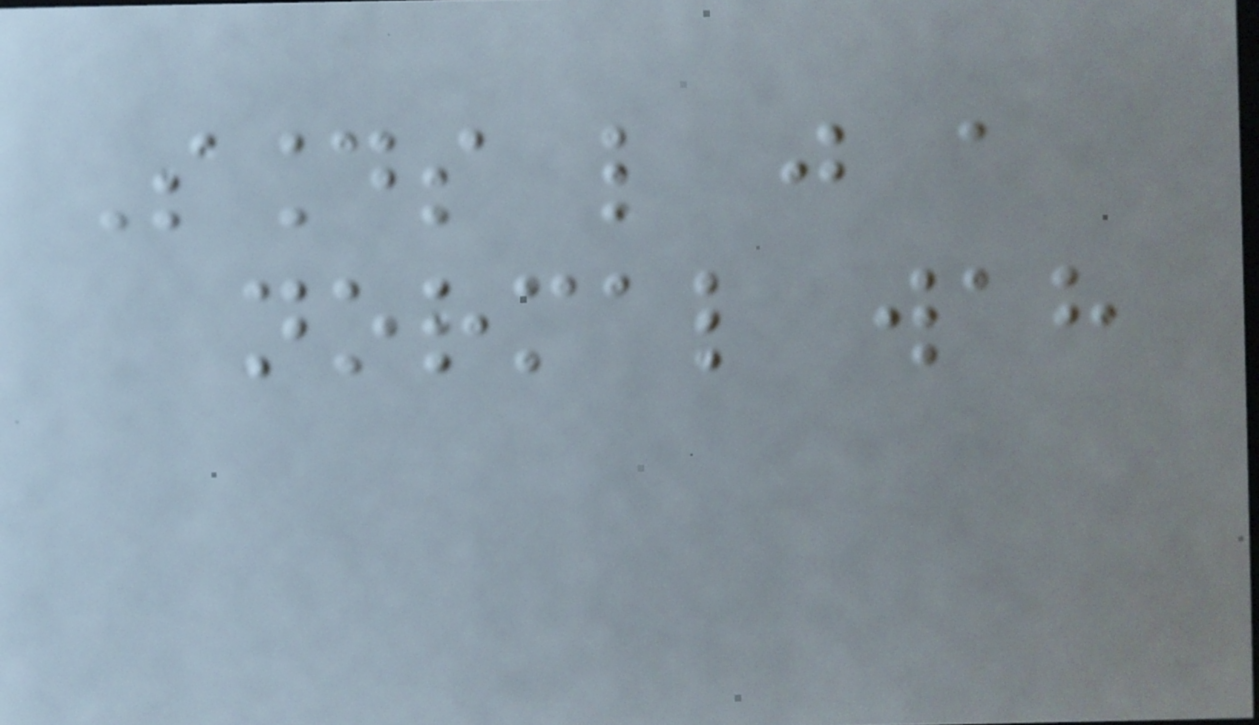Sounds like just a
normal wah
